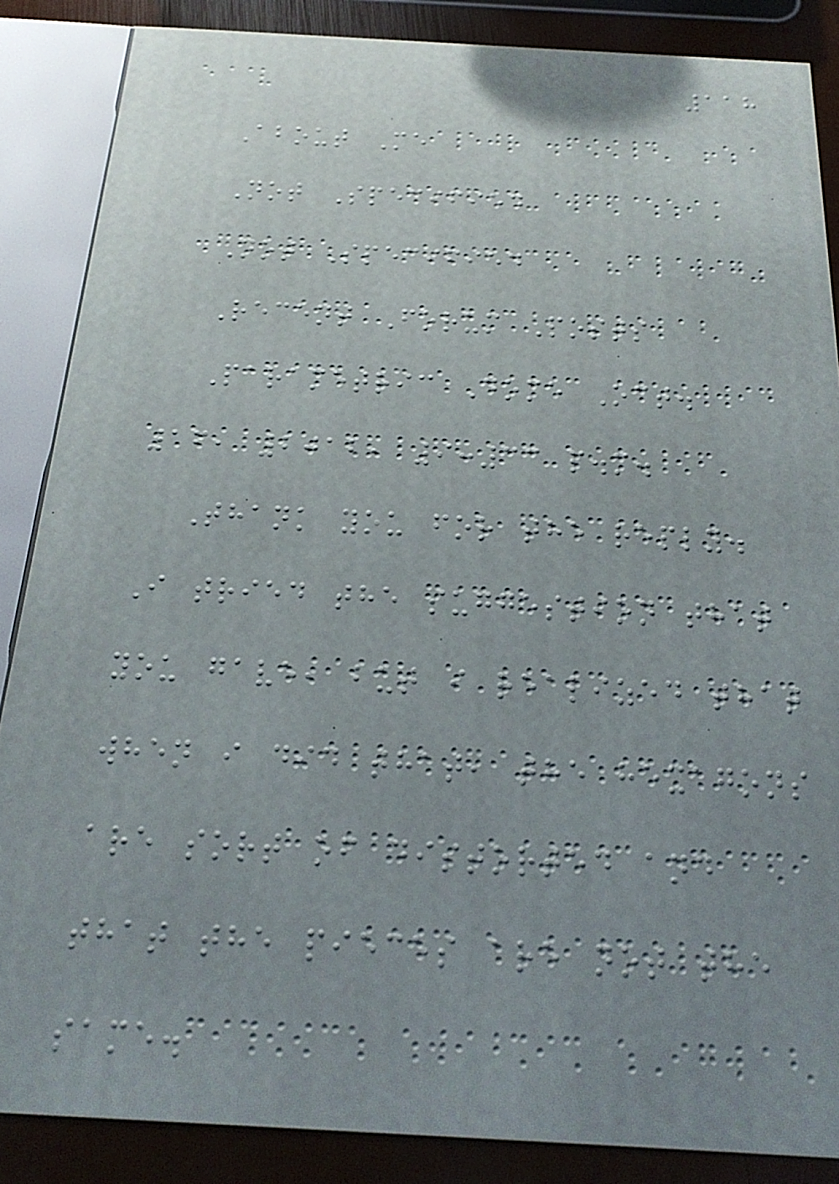118
About Me
Not Specified
Not Specified
Recent Forum Posts
Parametric Dome Oct.
16, 2012, 9:33 p.m.
Thank you for the reply.
I tried the suggestion that
you gave, but i realized that
when i did that, the hexagons
are sort of distorted and
that the pieces are not the
same.
